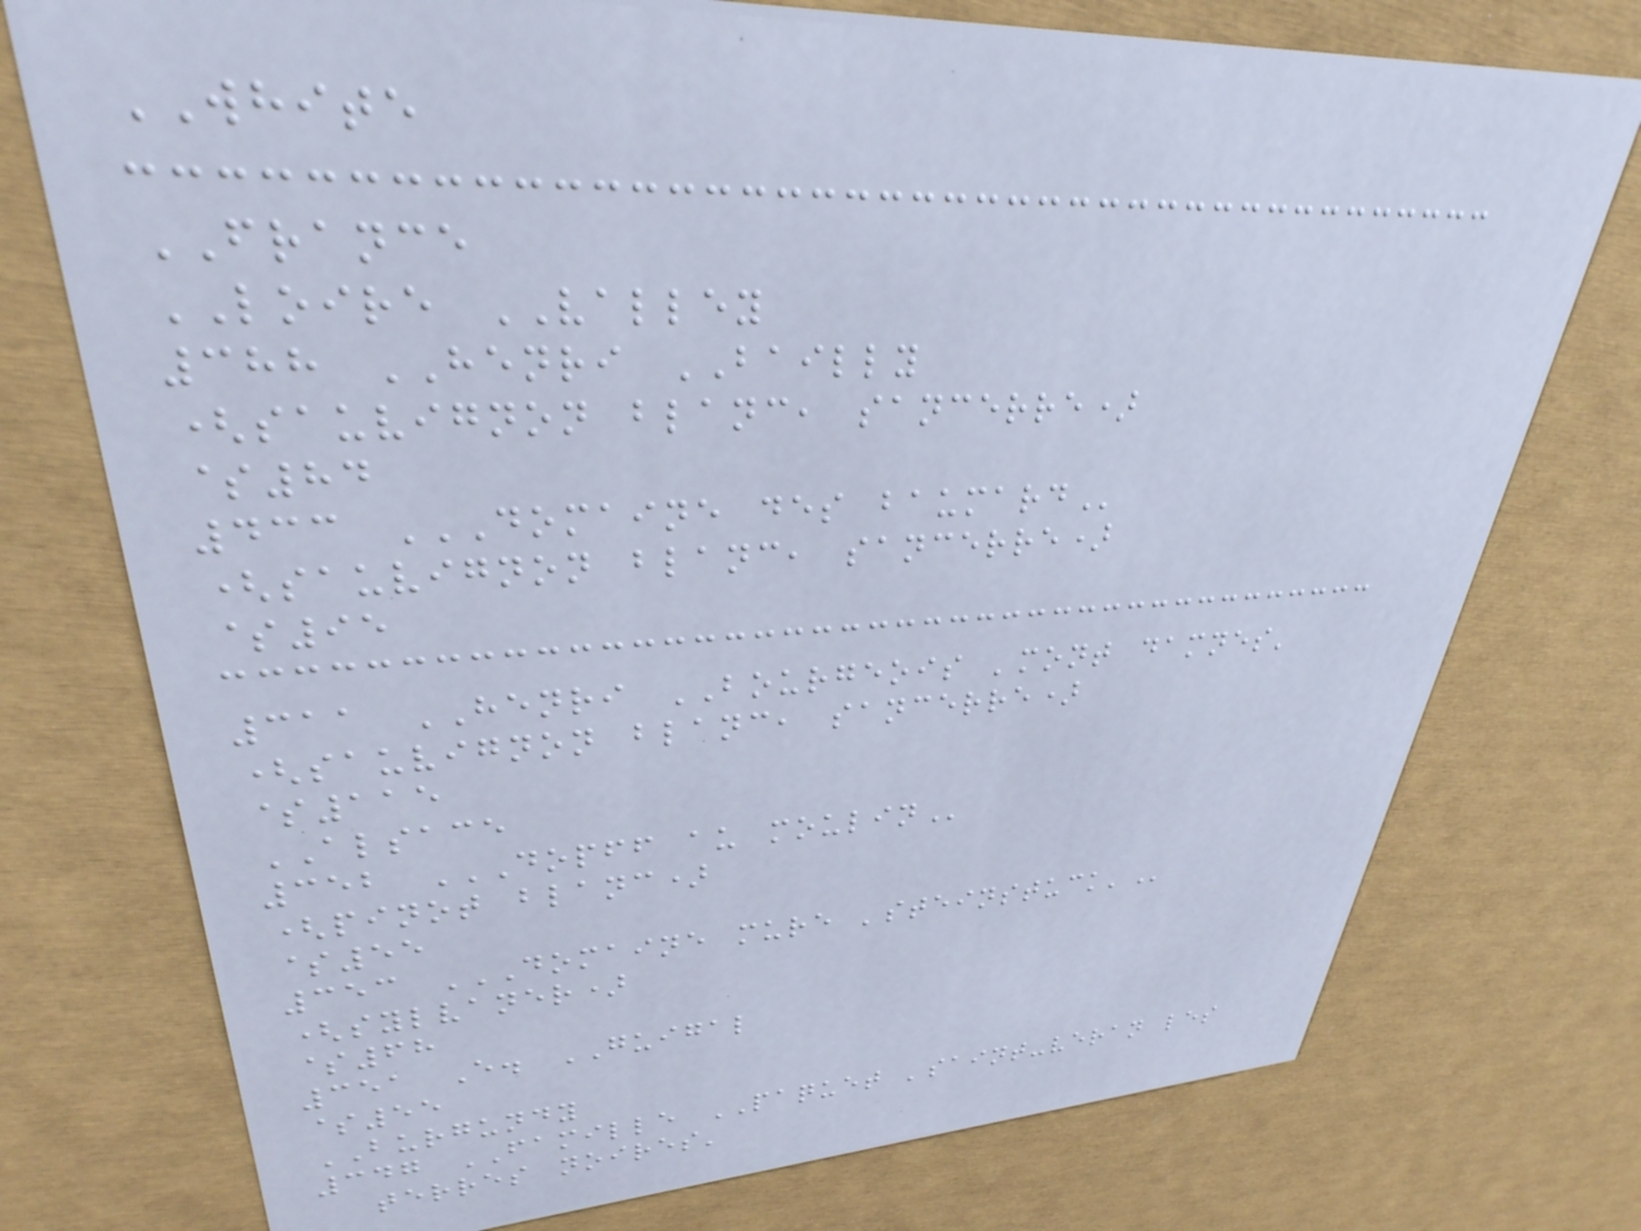WHITE
FRANCE
LOIRE VALLEY
388 HENRI BAILLY
(sauvignon blanc, sancerre)
$84
433 DOMAINE DES BAUMARD
(sauvignon blanc, sancerre)
$95
311 HENRI BOURGEOIS 'mont damnes'
(sauvignon blanc, sancerre)
$115
ALSACE
352 DOPFF AU MOULIN
(pinot blanc)
$55
353 DOMAINE MURE 'STEINSTUCK'
(sylvaner)
$68
351 E. GUIGAL
$55
BURGUNDY
347 FAMILLE PAQUET 'saint-veran les
terres noires'
